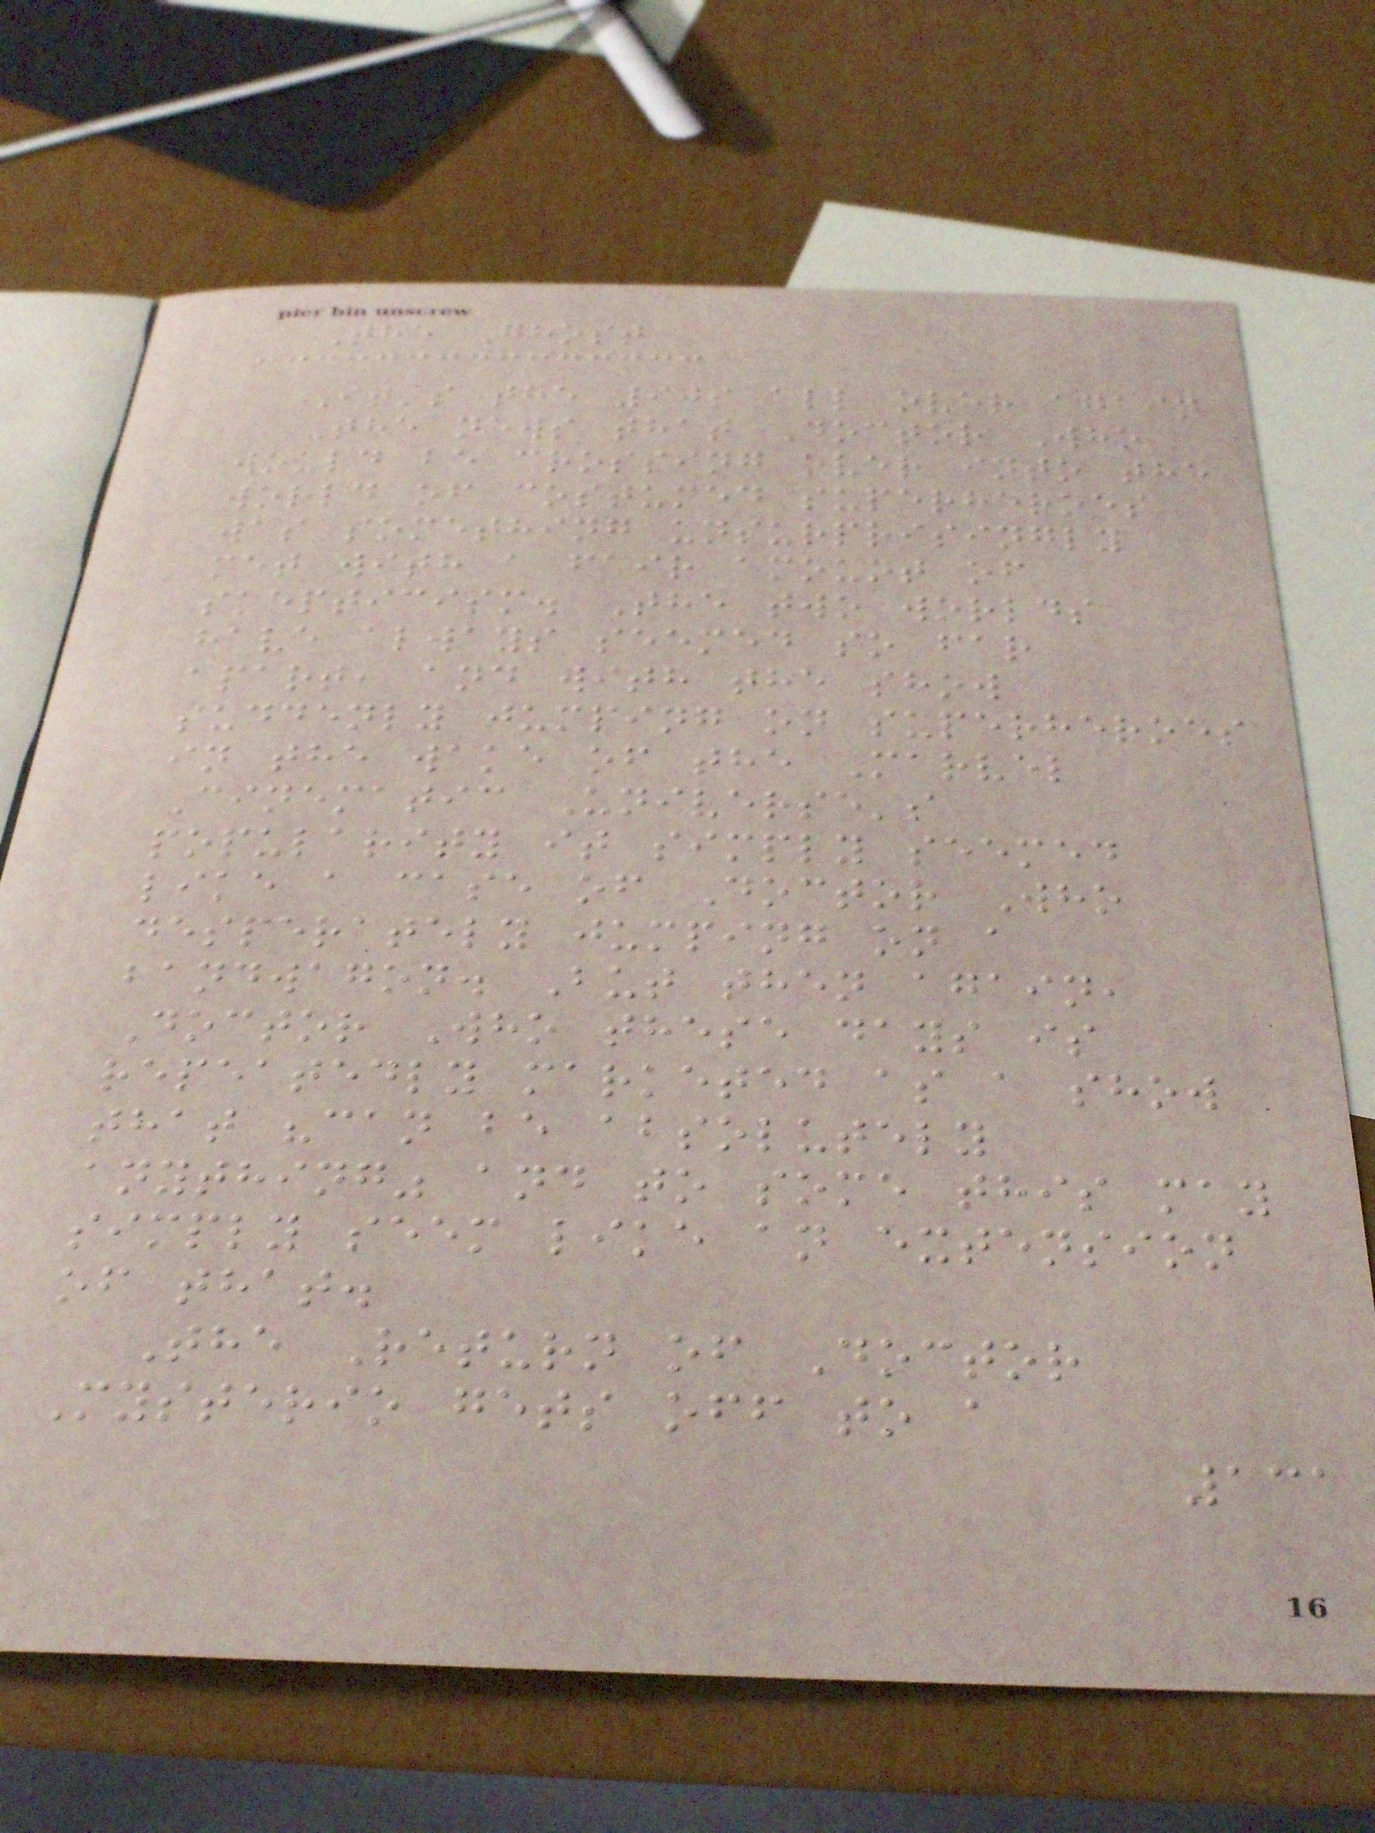The Ghost
It's the 90s all over again
The news that Doctor Who
would be crossing over into the
world of costumed superheroes
was something unsurprisingly
met with a fair amount of
skepticism. The two worlds
have always seemed so far
apart, and with the show
suddenly jumping on superheroes
in the wake of the Marvel
Cinematic Universe's
popularity it simply seemed
like a case of Doctor Who
desperately jumping on a
bandwagon. But then again,
Doctor Who these days is
repeatedly marketed as a show
that "can be absolutely
anything" and to some this may
simply seem like an extension
of that.
The Return of Doctor
Mysterio gets off to a
131
